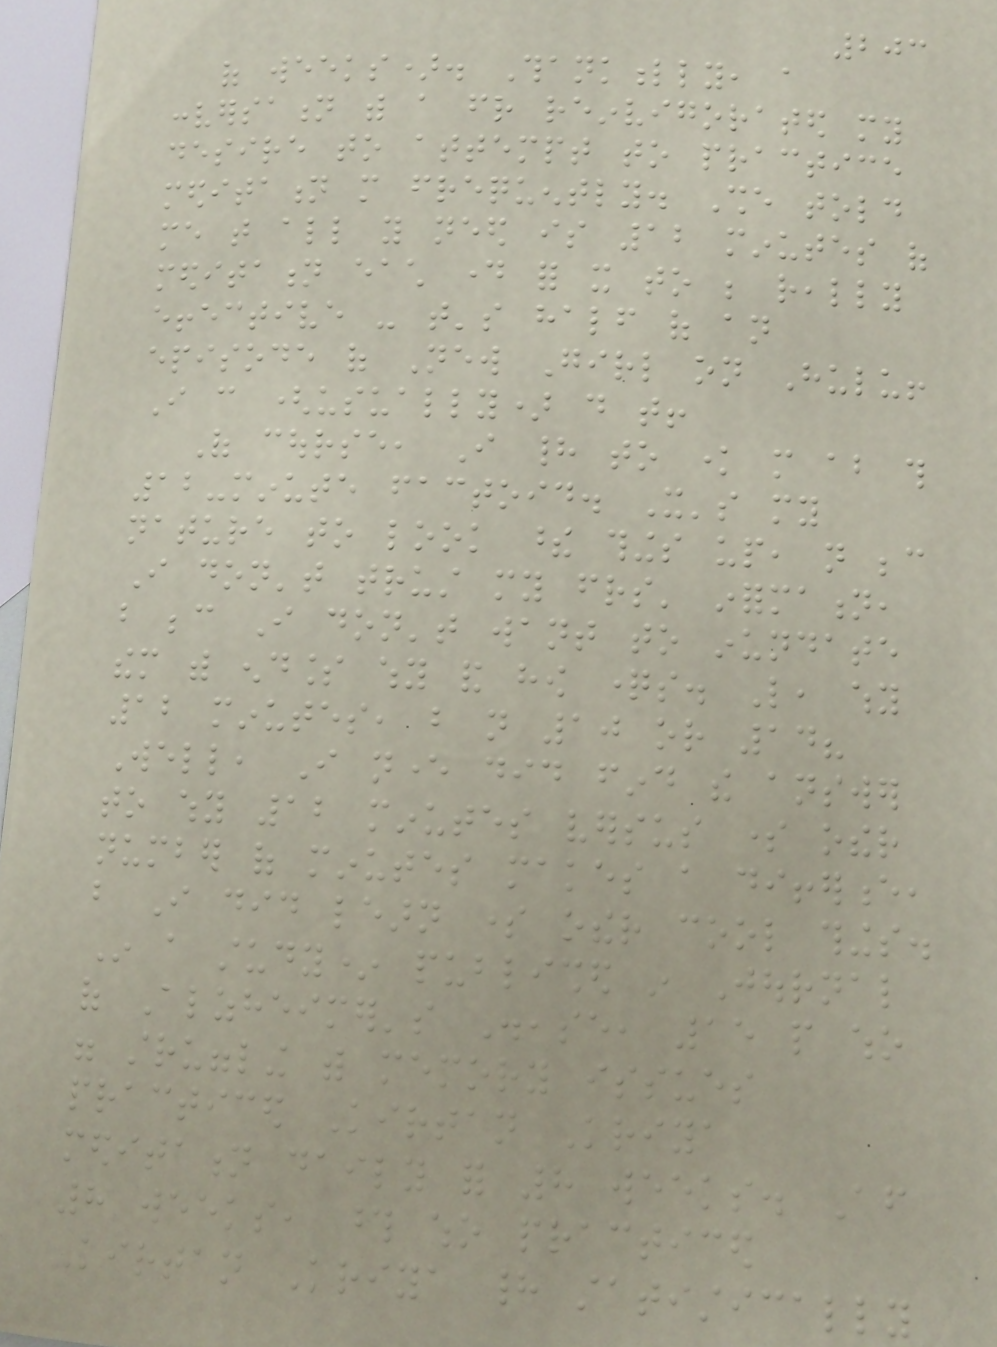203
of weeks). Thankfully, a
conversation with a friend reinvigorated my
desire to attempt to practice
meditation more frequently. She told
me that all you need is 12 minutes of
meditation each day for it to be really
effective - that's half of an
episode of New Girl on Hulu!
I can (usually) do that!
Of course, I had to know more about this
12-minute factoid. It's my
nature to look these things up, not because
I don't trust my friends' information,
but because I don't want to inundate
them with endless why and how questions. Like, why
12 minutes, but not 10 or 14?
Well, I never did find the answer
to why 12 minutes versus some other
number of minutes makes a difference,
but I did learn some other cool things.
In a study* published in Journal
of Alzheimer's Disease, 15 people who
were struggling with memory issues
practiced Kirtan Kriya
meditation daily for 8 weeks. After
8 weeks, those who practiced
Kirtan Kriya had statistically
